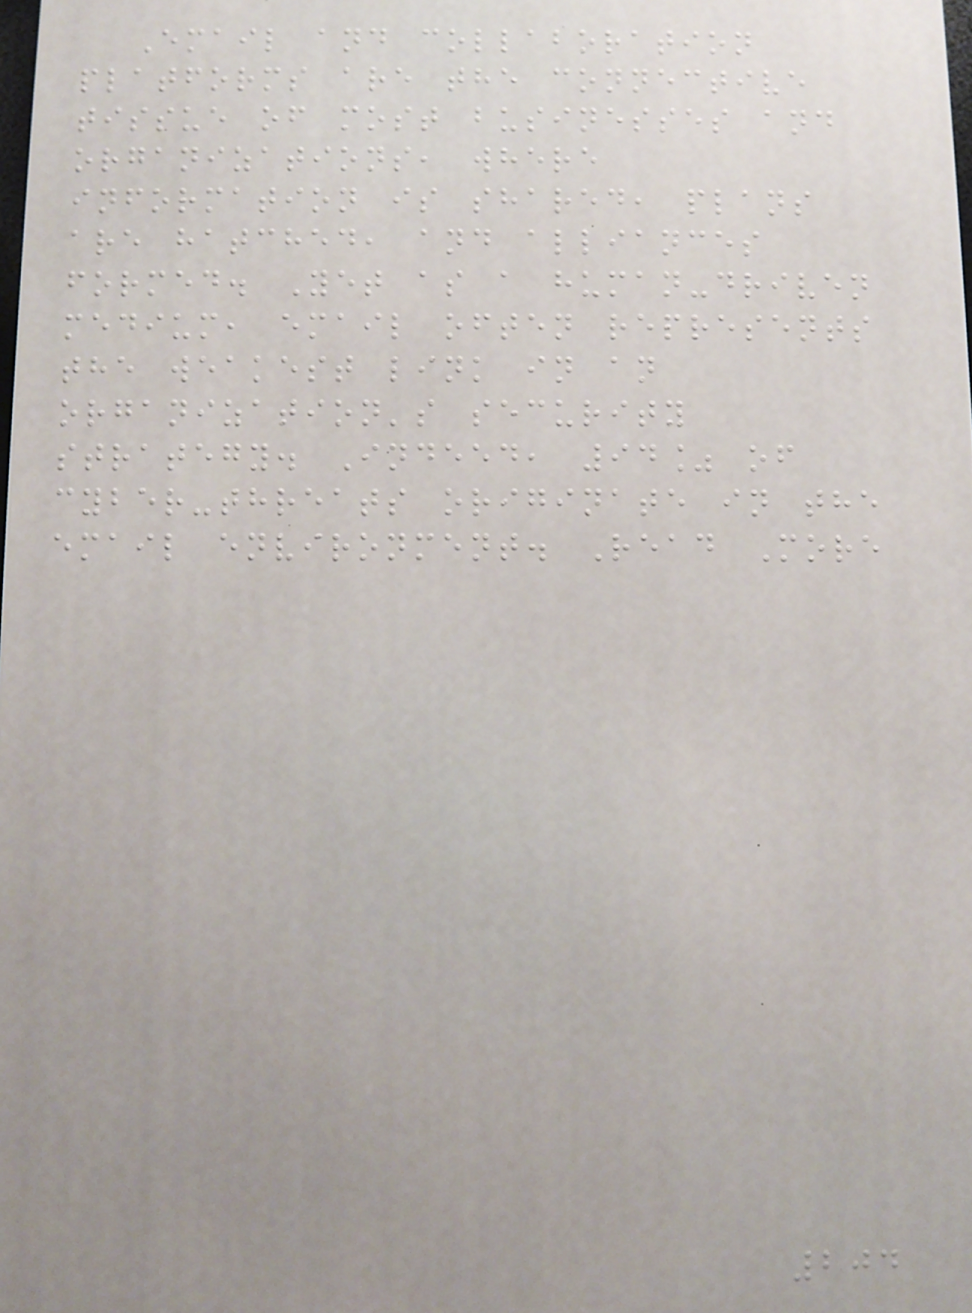Email and collaboration
platforms are the connective
tissue of most businesses and
organizations, where
information is shared, plans
are hatched, and alliances
formed. Yet as a human-driven
medium, email often represents
the weakest link in an
organization's security
strategy. Indeed, 94% of
cyber-threats originate in the
email environment. Read More
204
